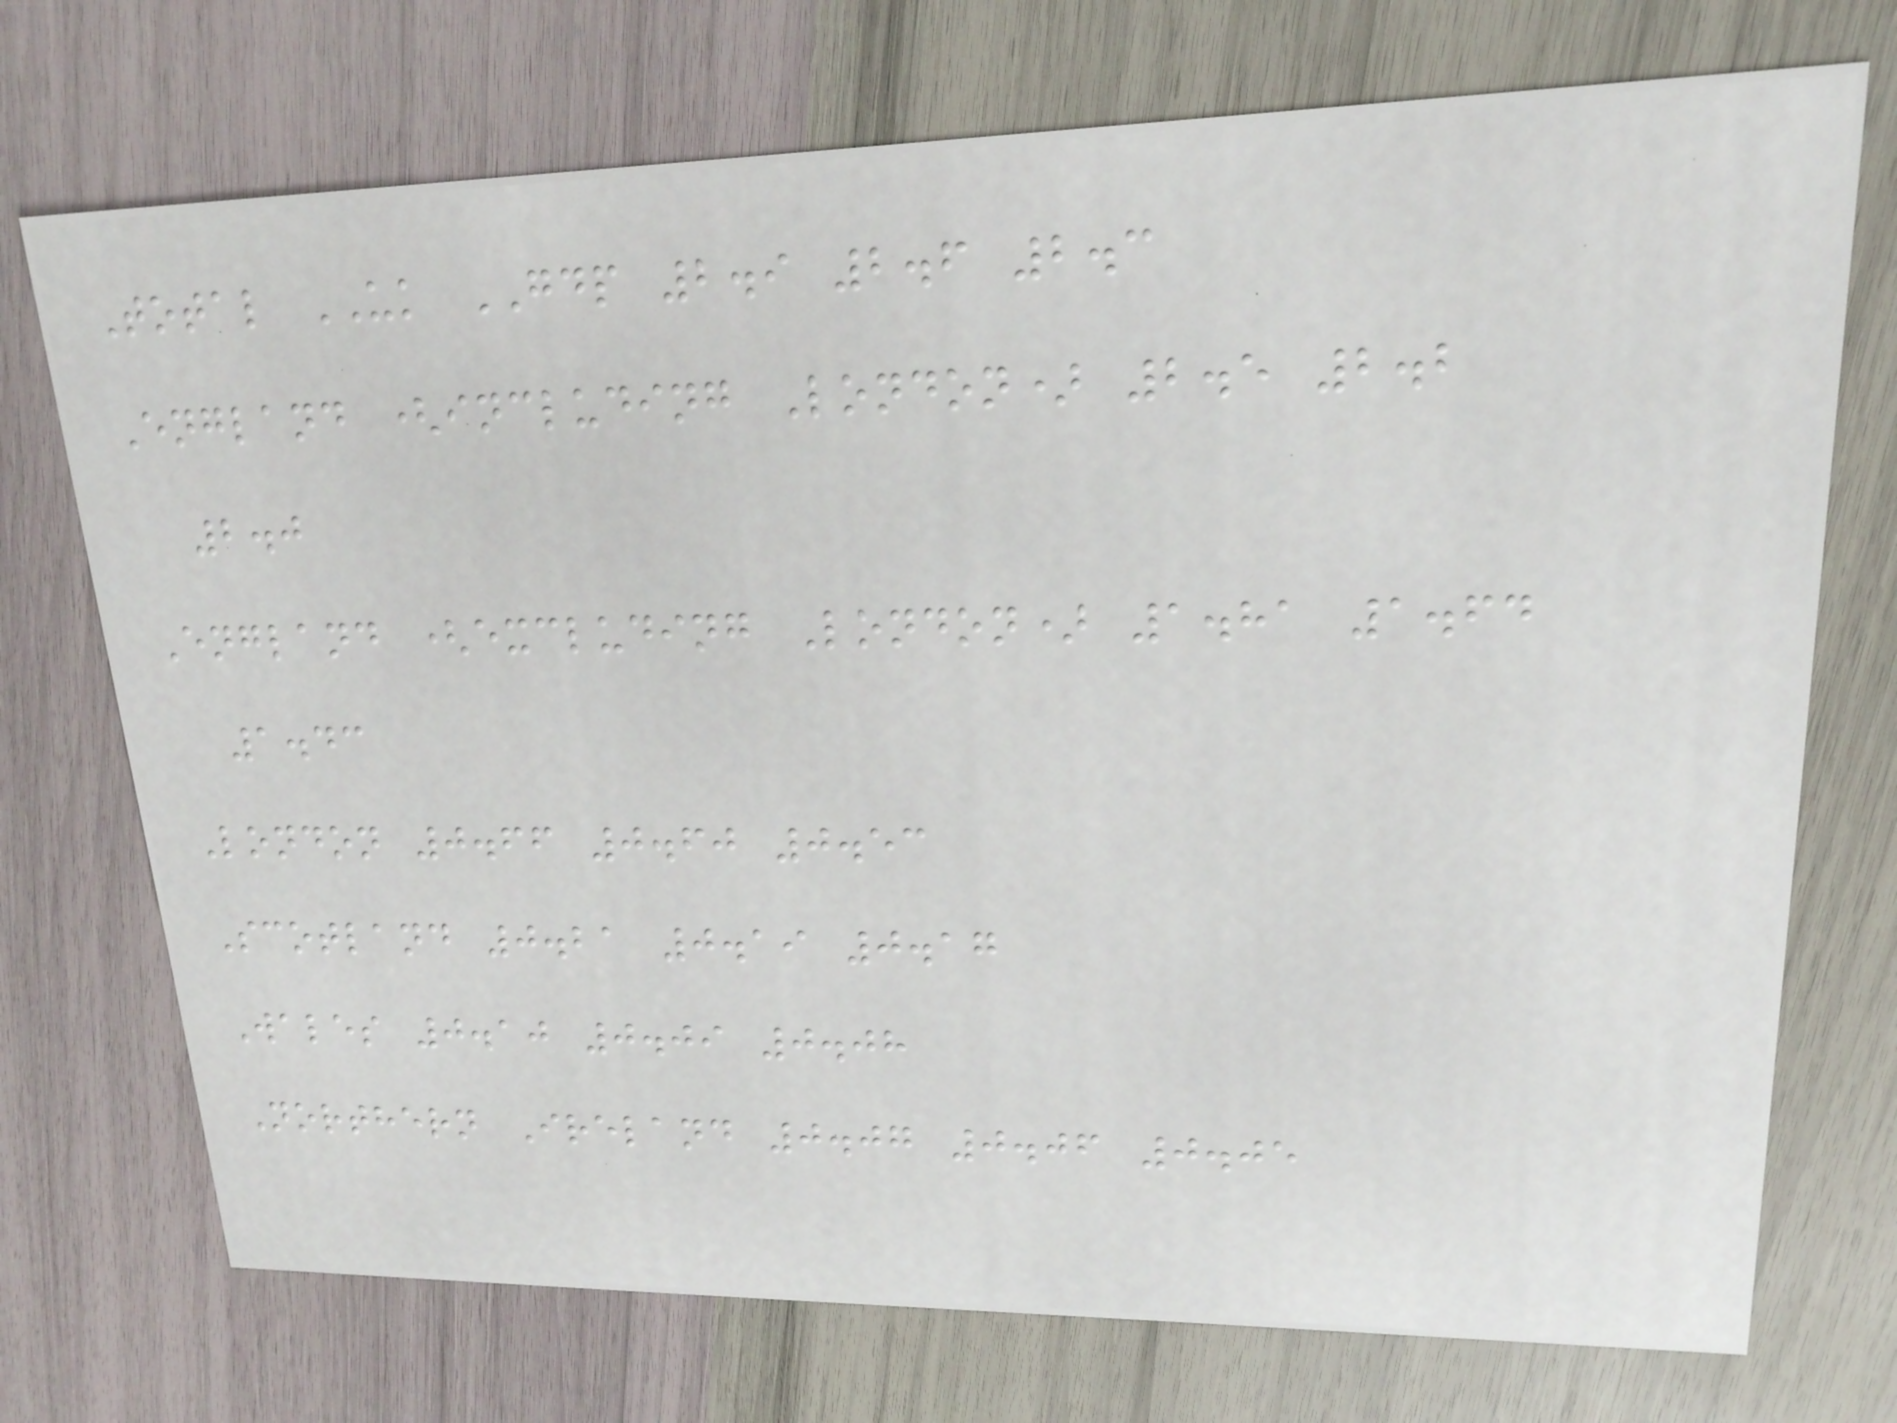Total UK GDP 2.9 2.6 2.3
England (including London) 2.5 2.2
2.0
England (excluding London) 1.81 1.64
1.43
London 0.66 0.60 0.53
Scotland 0.21 0.19 0.17
Wales 0.10 0.09 0.08
Northern Ireland 0.07 0.06 0.05
